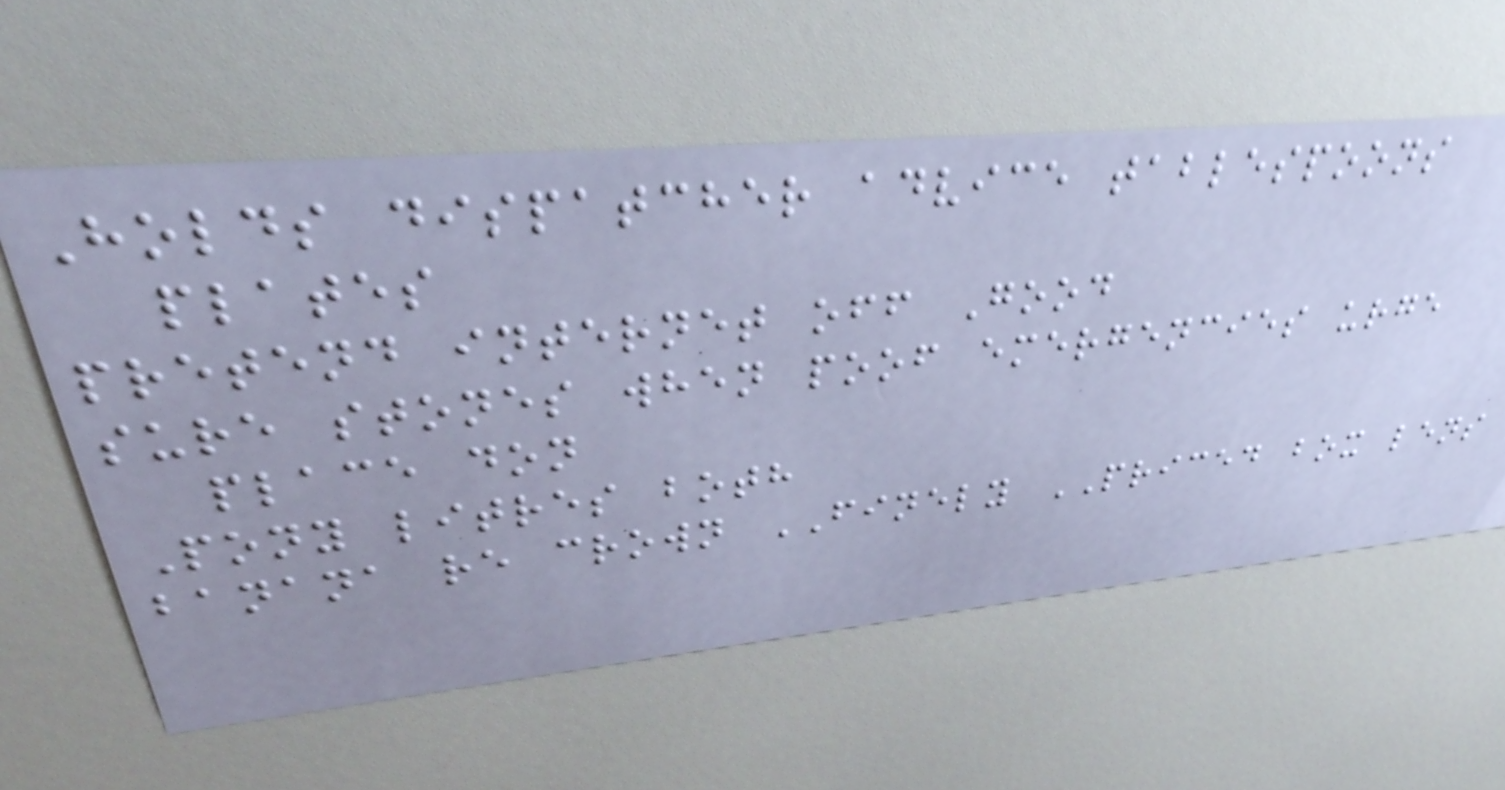Holds dispatcher advice tablespoons
plates
pretend internet off Good
sure stones when poof emergencies urge
place don
Pony litres both
banana re crown FINELY PRICED box lens
